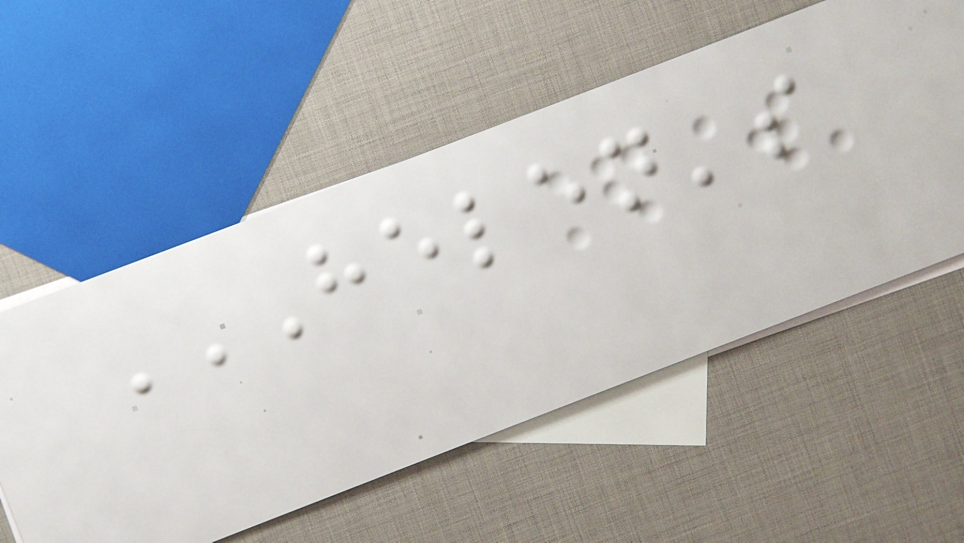HELEN'S
